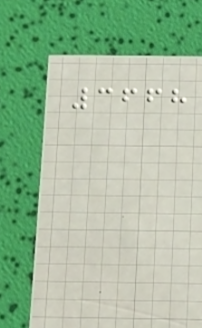3668
